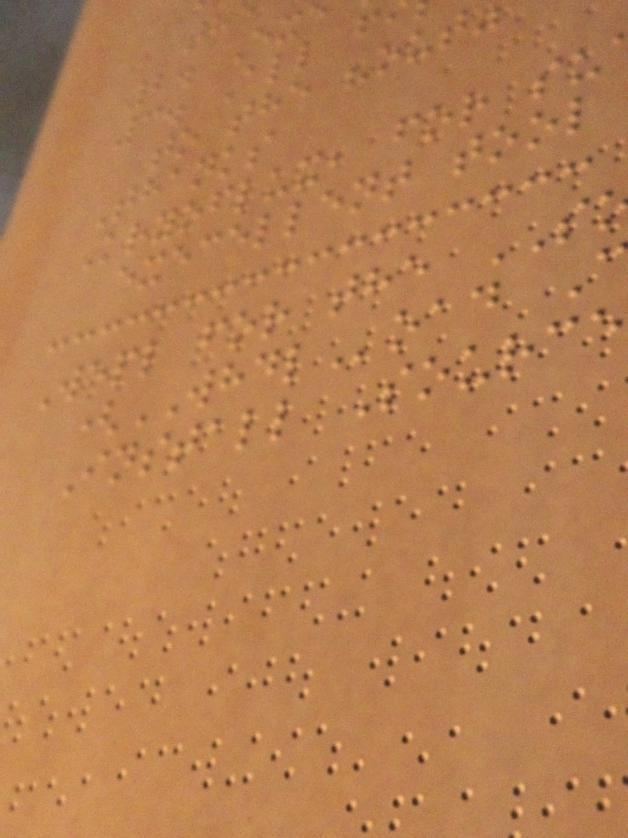3. All f
to the "out
Thanks
Kryoflux, for su
execellent tool
Wepl for the
(WHDLoad
Install Source
